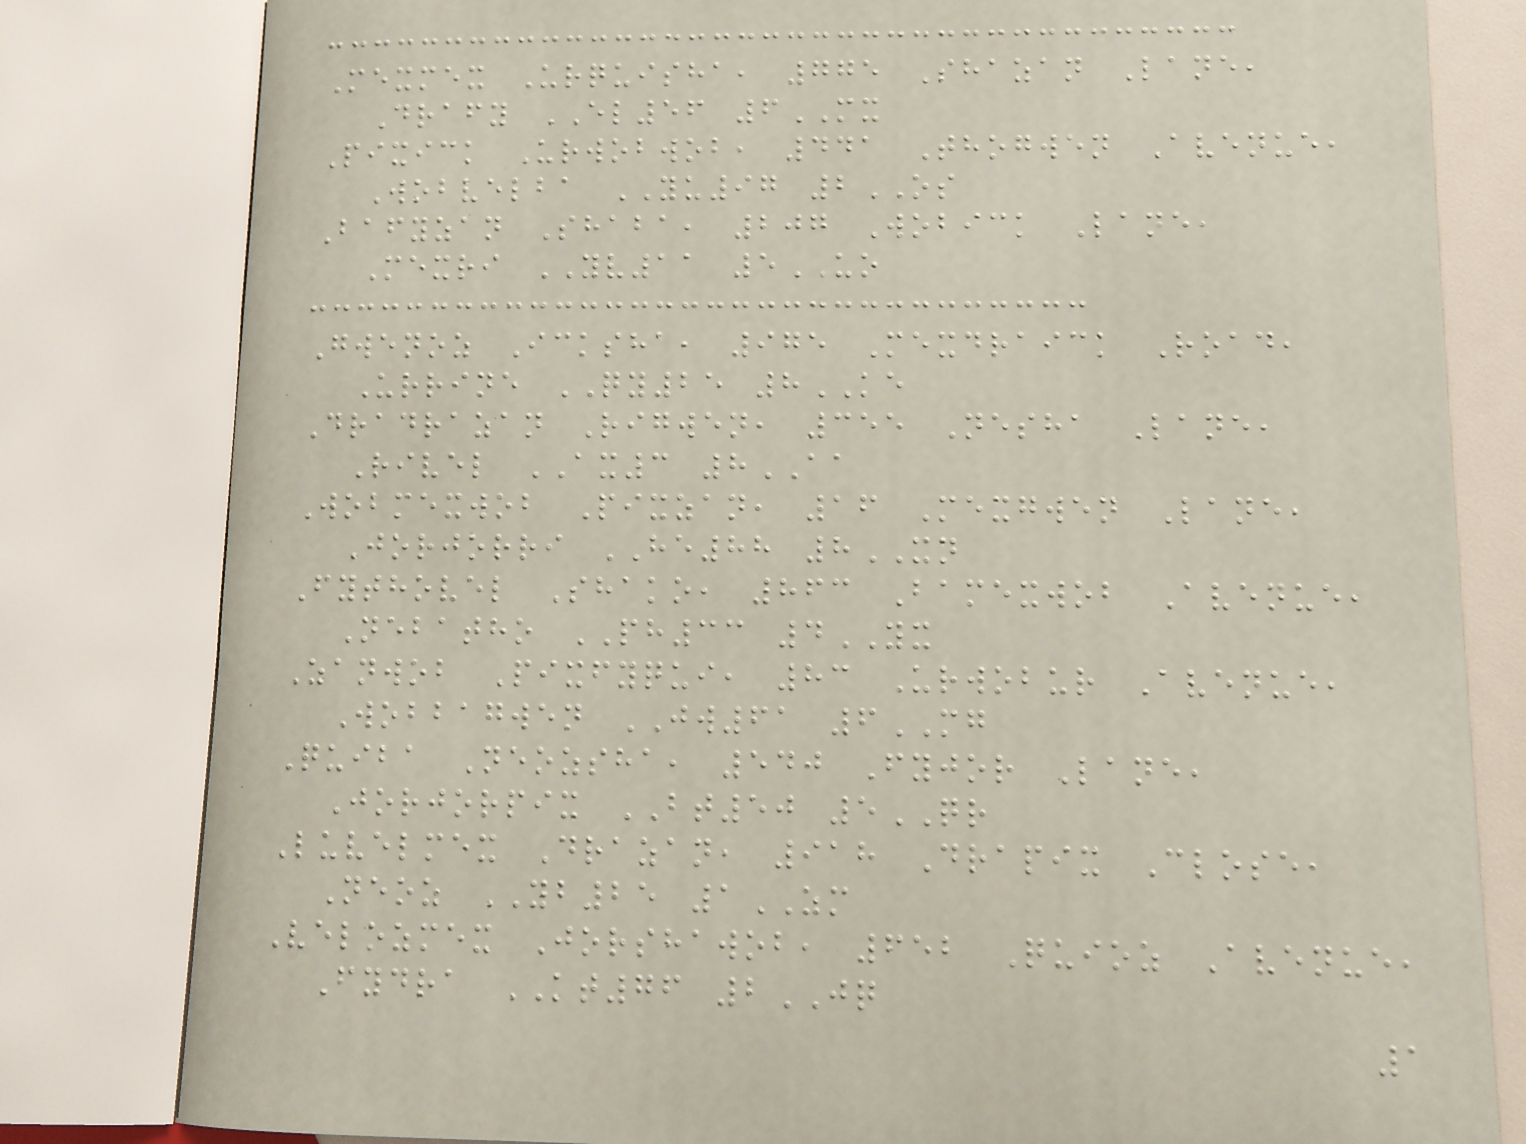Mexmex Urquisha, 775 Shazan Lane,
Drafy EL56 6MX
Pixick Urwobwob, 441 Thogwen Avenue,
Wobvelba YU97 2OS
Bafyzan Shaba, 207 Wobick Lane,
Mexri YV11 5UO
Gwenoz Icksha, 975 Mexdraick Road,
Urrine QY25 8KE
Dradrazan Rigwen, 355 Nesha Lane,
Rivel AX3 8AA
Wobmexwob Pixzan, 16 Mexgwen Lane,
Jorjorri HE88 8XN
Fythovel Shako, 863 Bamexwob Avenue,
Nebatho PH33 4YX
Zanwob Pixfyqui, 83 Urwobur Avenue,
Wobbagwen JW61 6MG
Quiba Neozsha, 540 Fyjor Lane,
Jorjorpix BT50 5QR
Luvelmex Drazan, 918 Drapix Close,
Neoz YB25 1ZM
Velozmex Jorshawob, 652 Quioz Avenue,
Fydra KT76 2JQ
1
